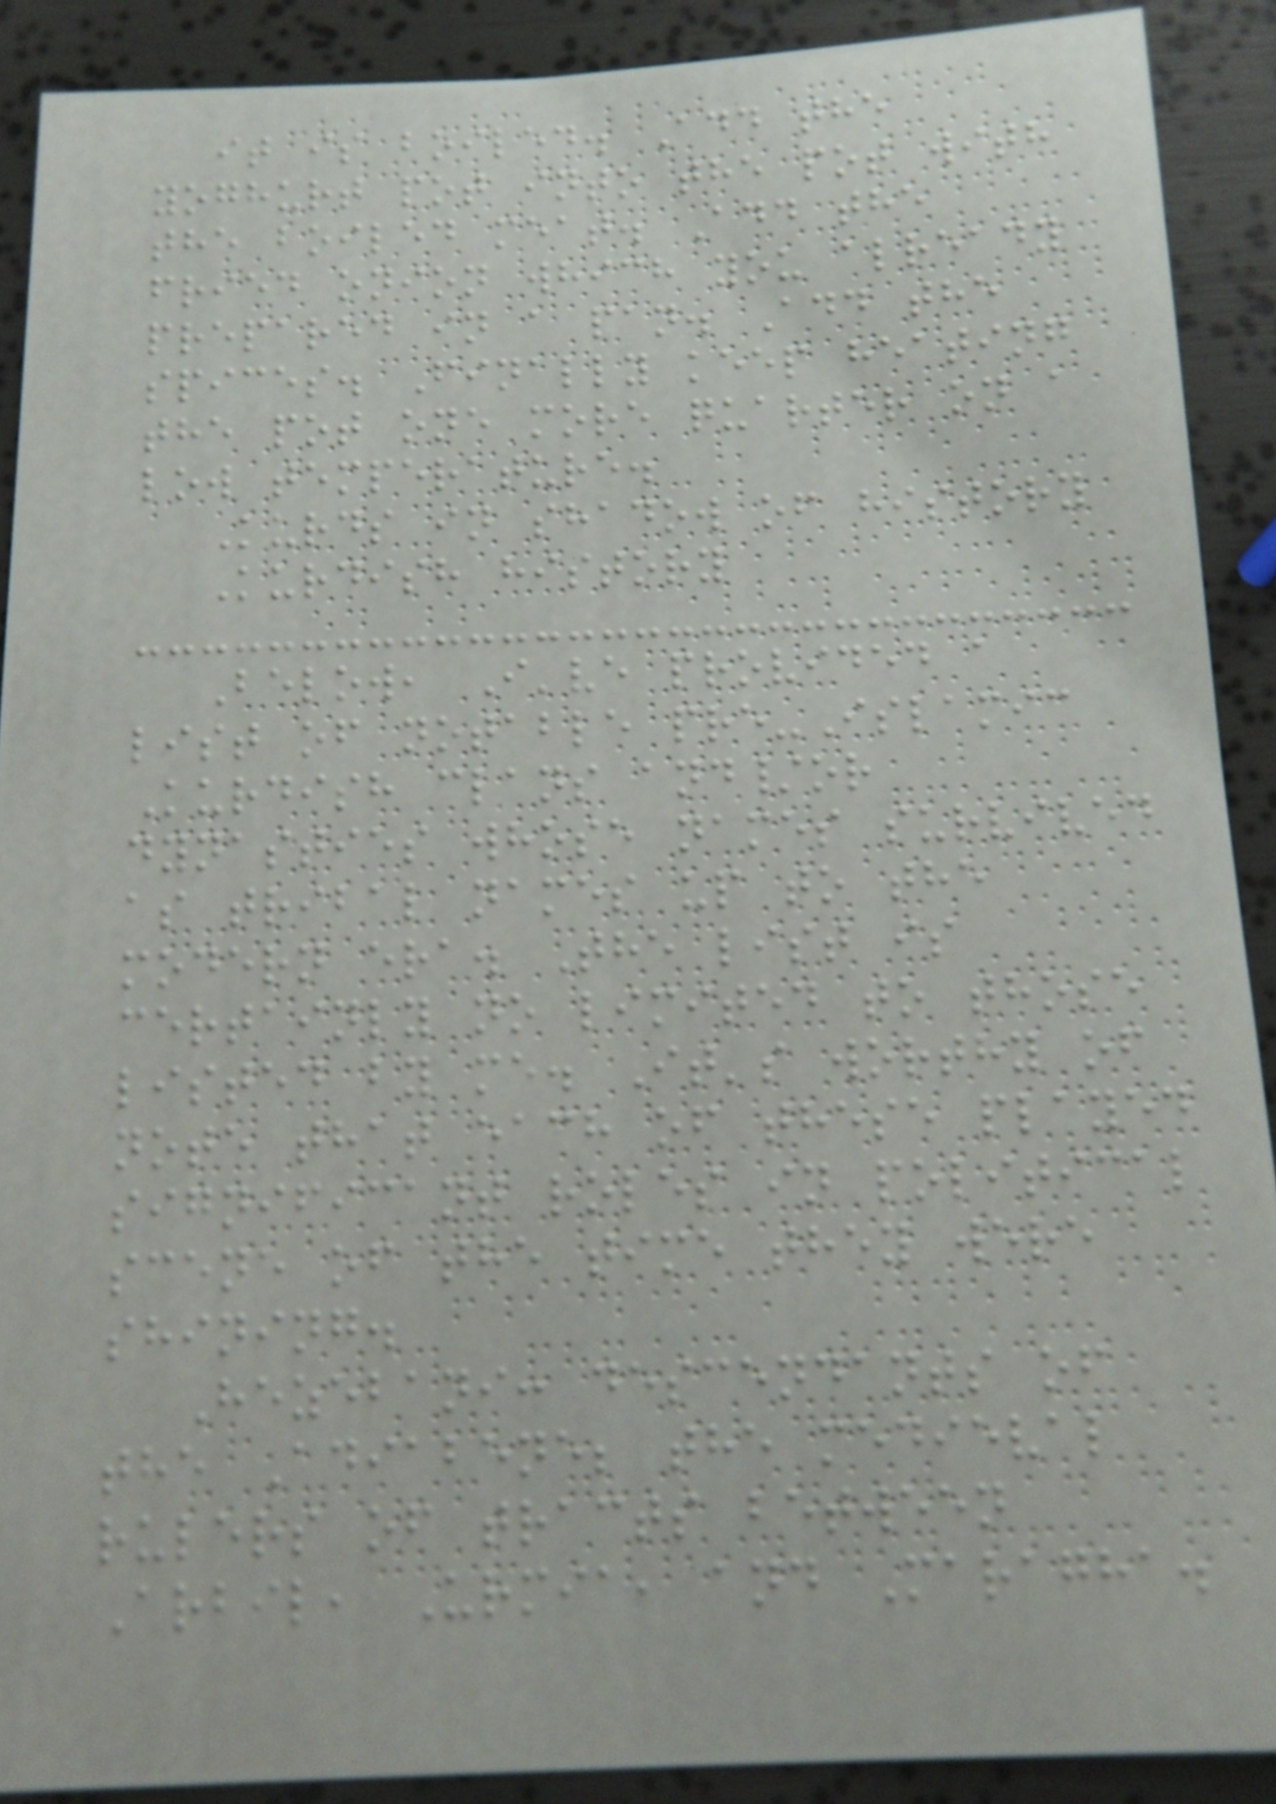it is boiled. Add the
yoghurt pot into the pot with
the boiled meat. Add the
fried onion which you already
prepared in a pan. Add the
spices. Finally keep heating
the pot one more quarter on a
low temperature.
Kurds in shadow of history
Kurdish history
Below, I've provided a
list of notable pre-Islamic
Kurdish clans and/or
dynasties whose names survived
as tribal names up to the
modern era. The list is
certainly no limited to those
listed by me. It's worthy of
note that each of these played
significant roles in political
scene of the time they were
shining.
Hezebani: descendants of
the Adiabene; the medieval
rulers of tracts between
Arbil, Urmia, and Maragha.
